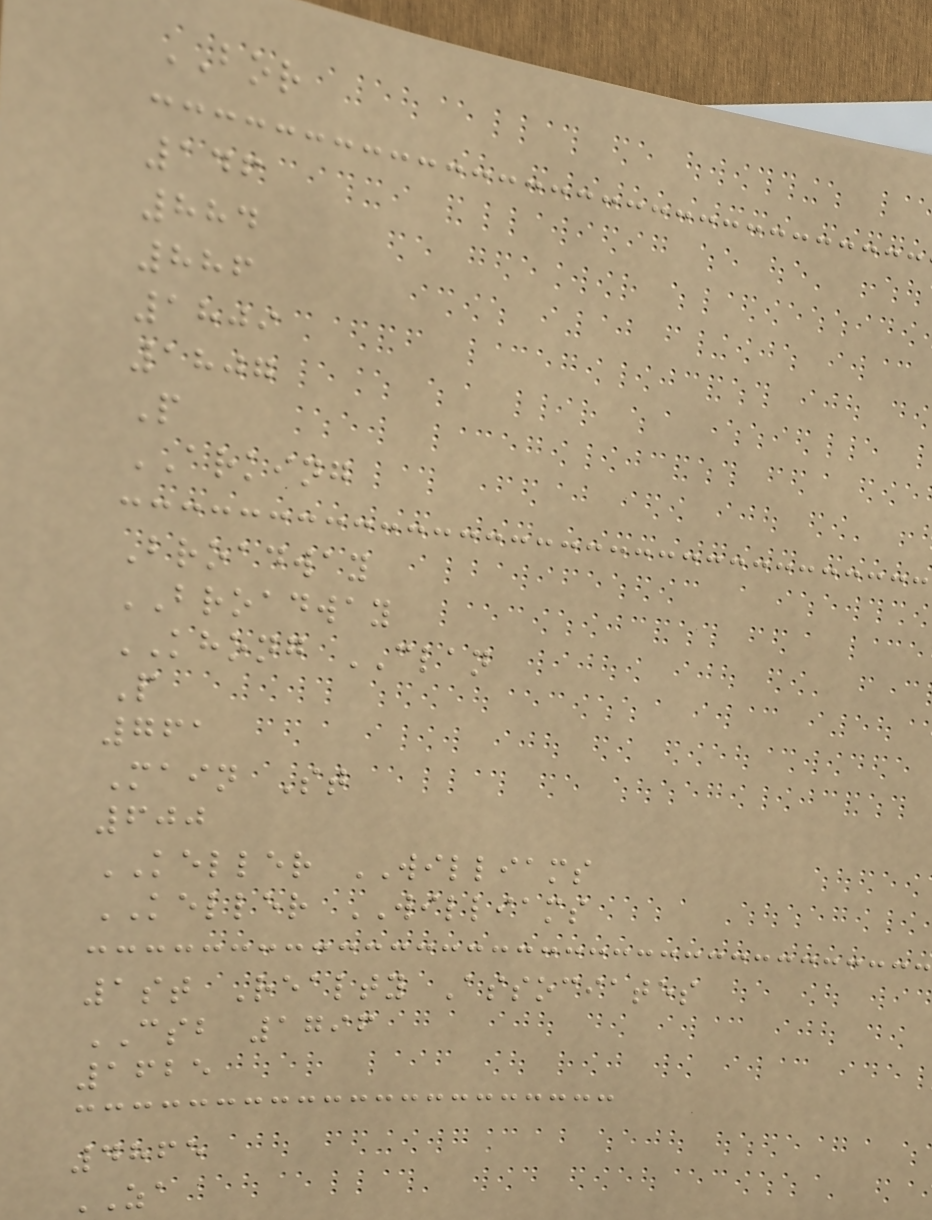BOR
146
884
886
1809
1807
P
ARKING
Broadway
BROADWAY
KHONG CLAN
P
761
Main St
600
KELLER WILLIAMS
KELLER WILLIAMS
1st Realty Associates
CSB 1796
1625
4865
ZA
